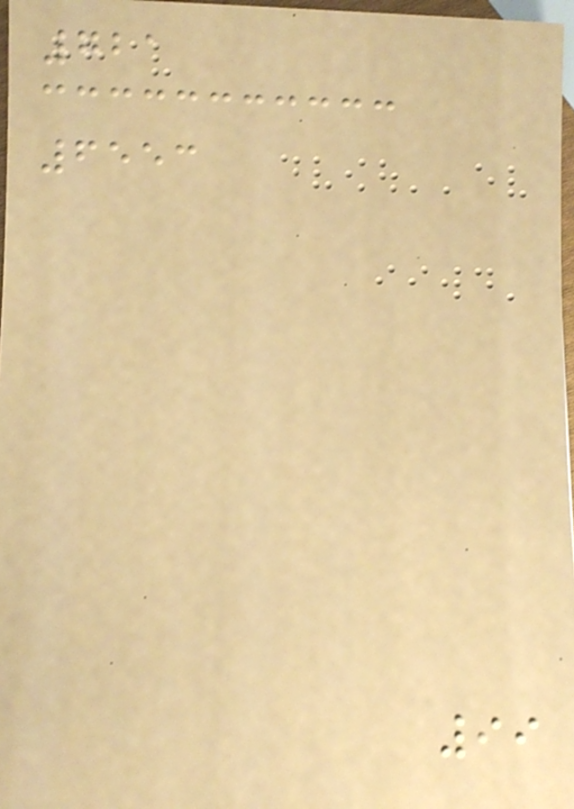721
6553
99
